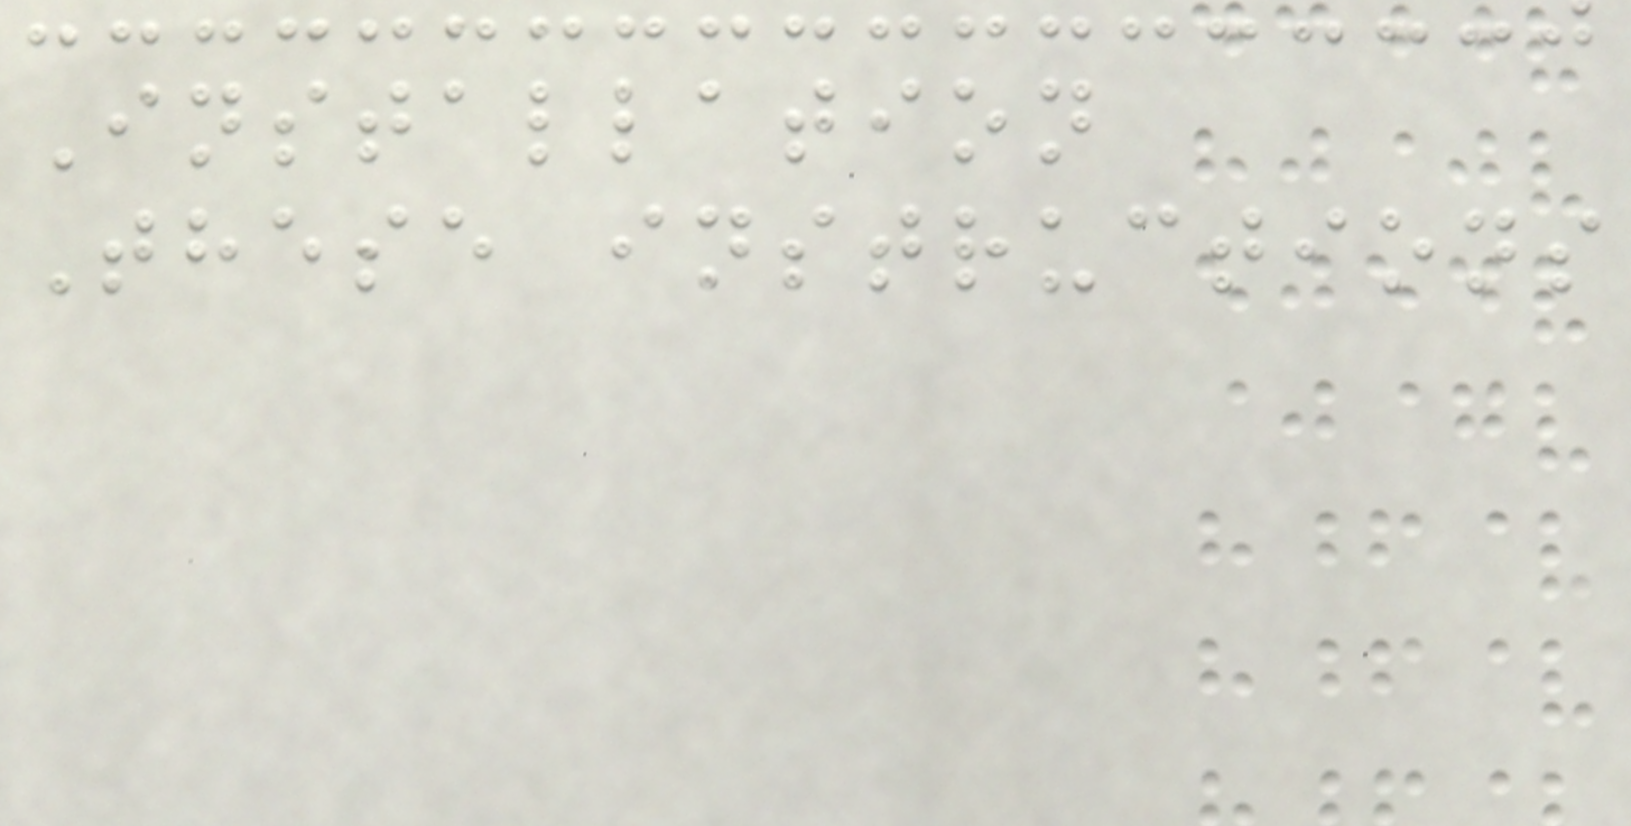Installation
These instructions
